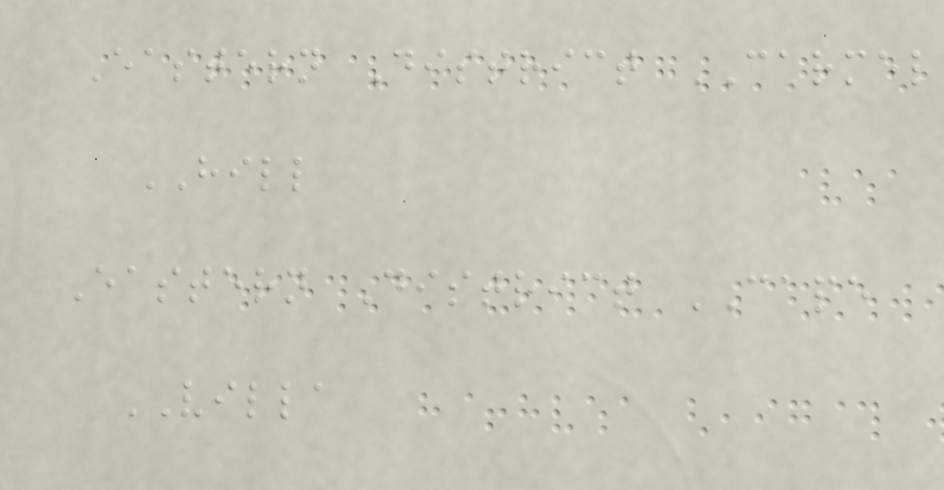Eastern District CARMEL
HILL
Eastern District CAPE
VILLA
